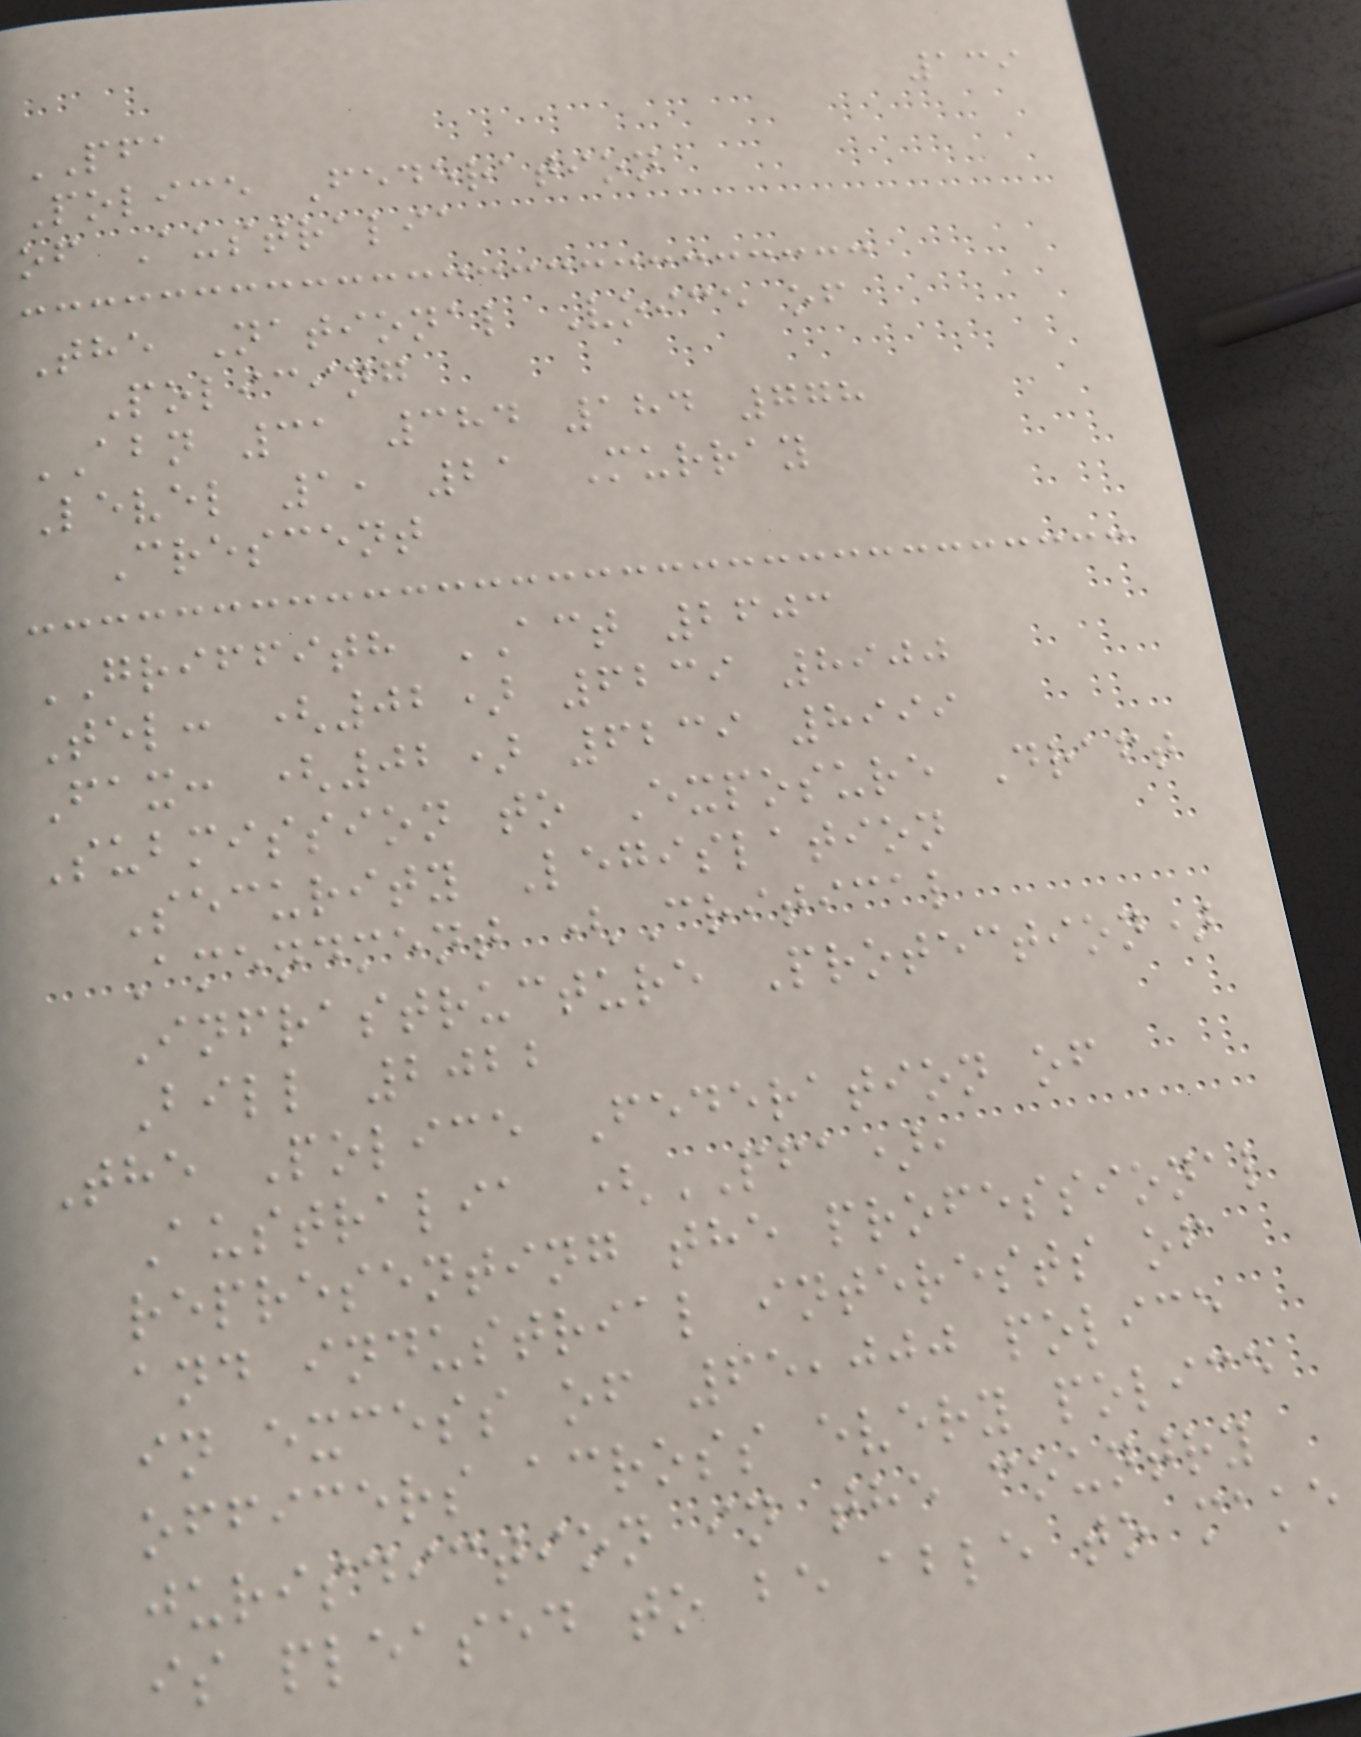139
PFA
Police Federation
of Australia
The National Voice of
Policing
ABN 31 384 184 778
Level 1, 21 Murray
Crescent
GRIFFITH ACT 2603
Tel: (02) 6239 8900
Fax: (02) 6239 8999
Submission to Exposure Draft
Security Legislation
Amendment (Critical
Infrastructure Protection)
Bill 2022
The Police Federation of
Australia (PFA),
representing the professional
and industrial interests of
in excess of 65,000 police
officers across every police
jurisdiction in the country
is pleased to be able to make
